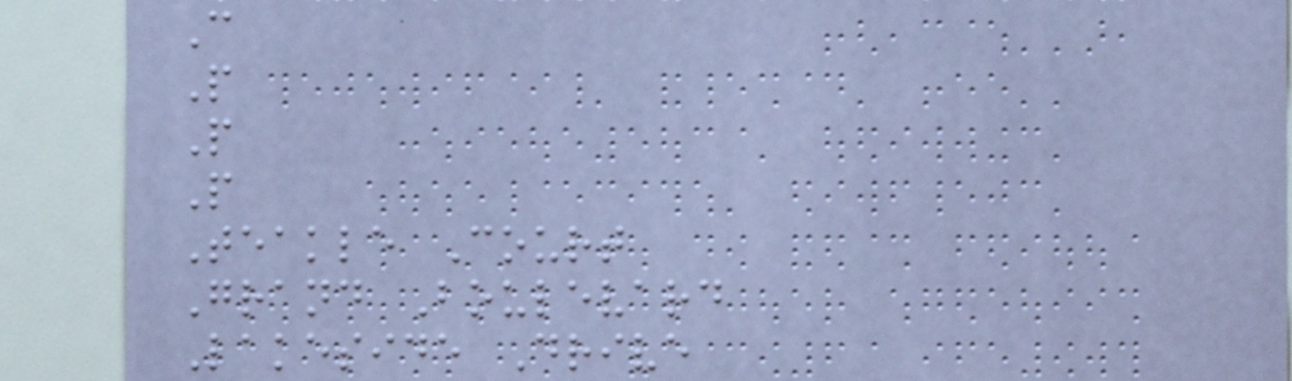C
P
P
P
Teakle Court
Grand Boulevard
Lakeside Drive
